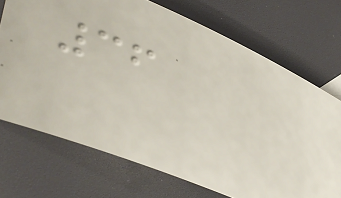36
